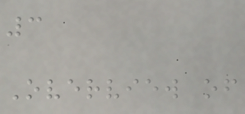3
Overview of
